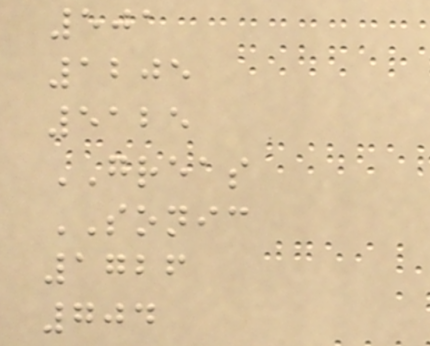501
1205
5125
GREAS
SONIC
1726
704
